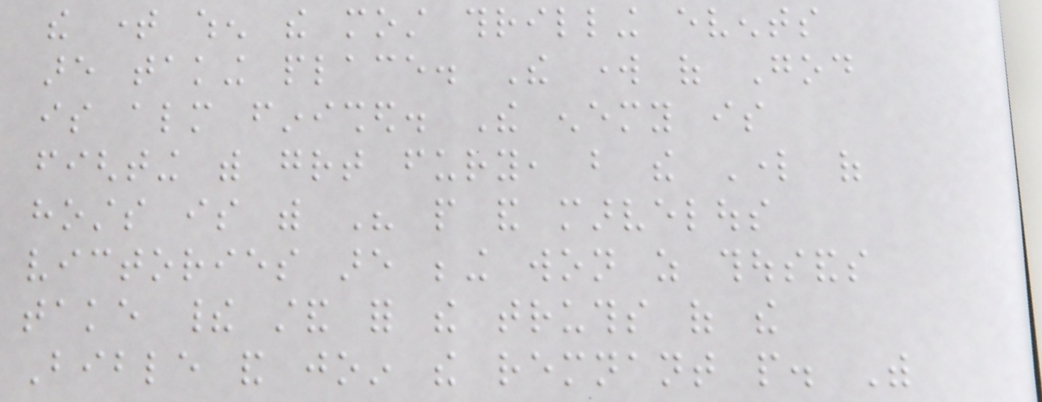the time when the most thrilling events
are taking place. The work of God
is almost finished. The enemy is
fighting with great fury, but the Lord of
hosts is with His people and marvelous
victories are being won as thousands
take their stand for the truths of the
Bible and join the remnant people. With
